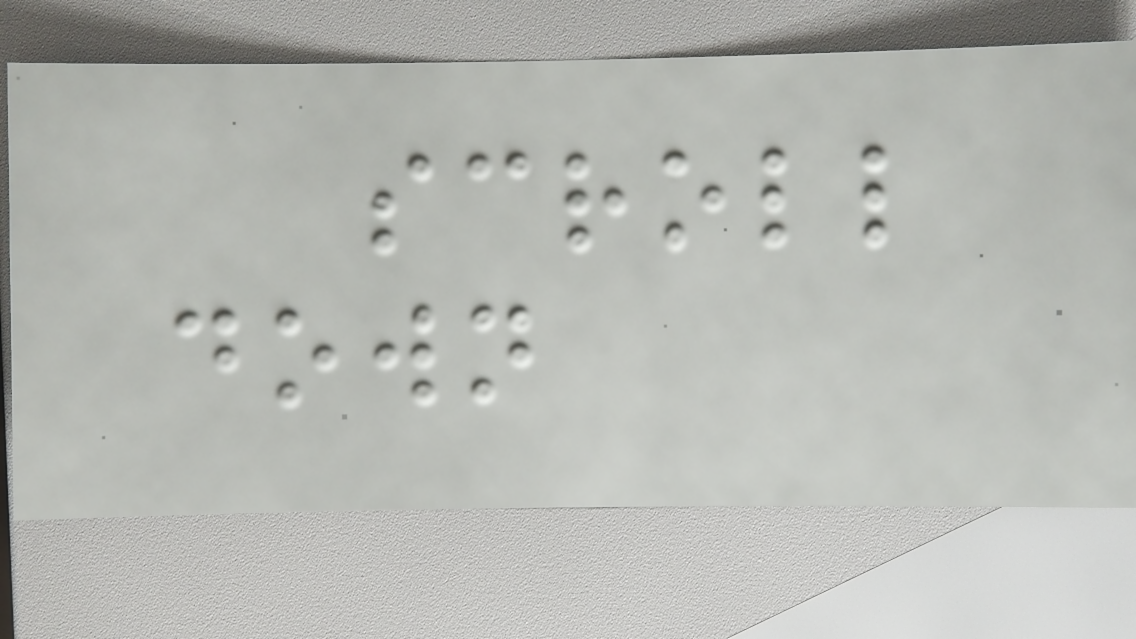scroll
down
